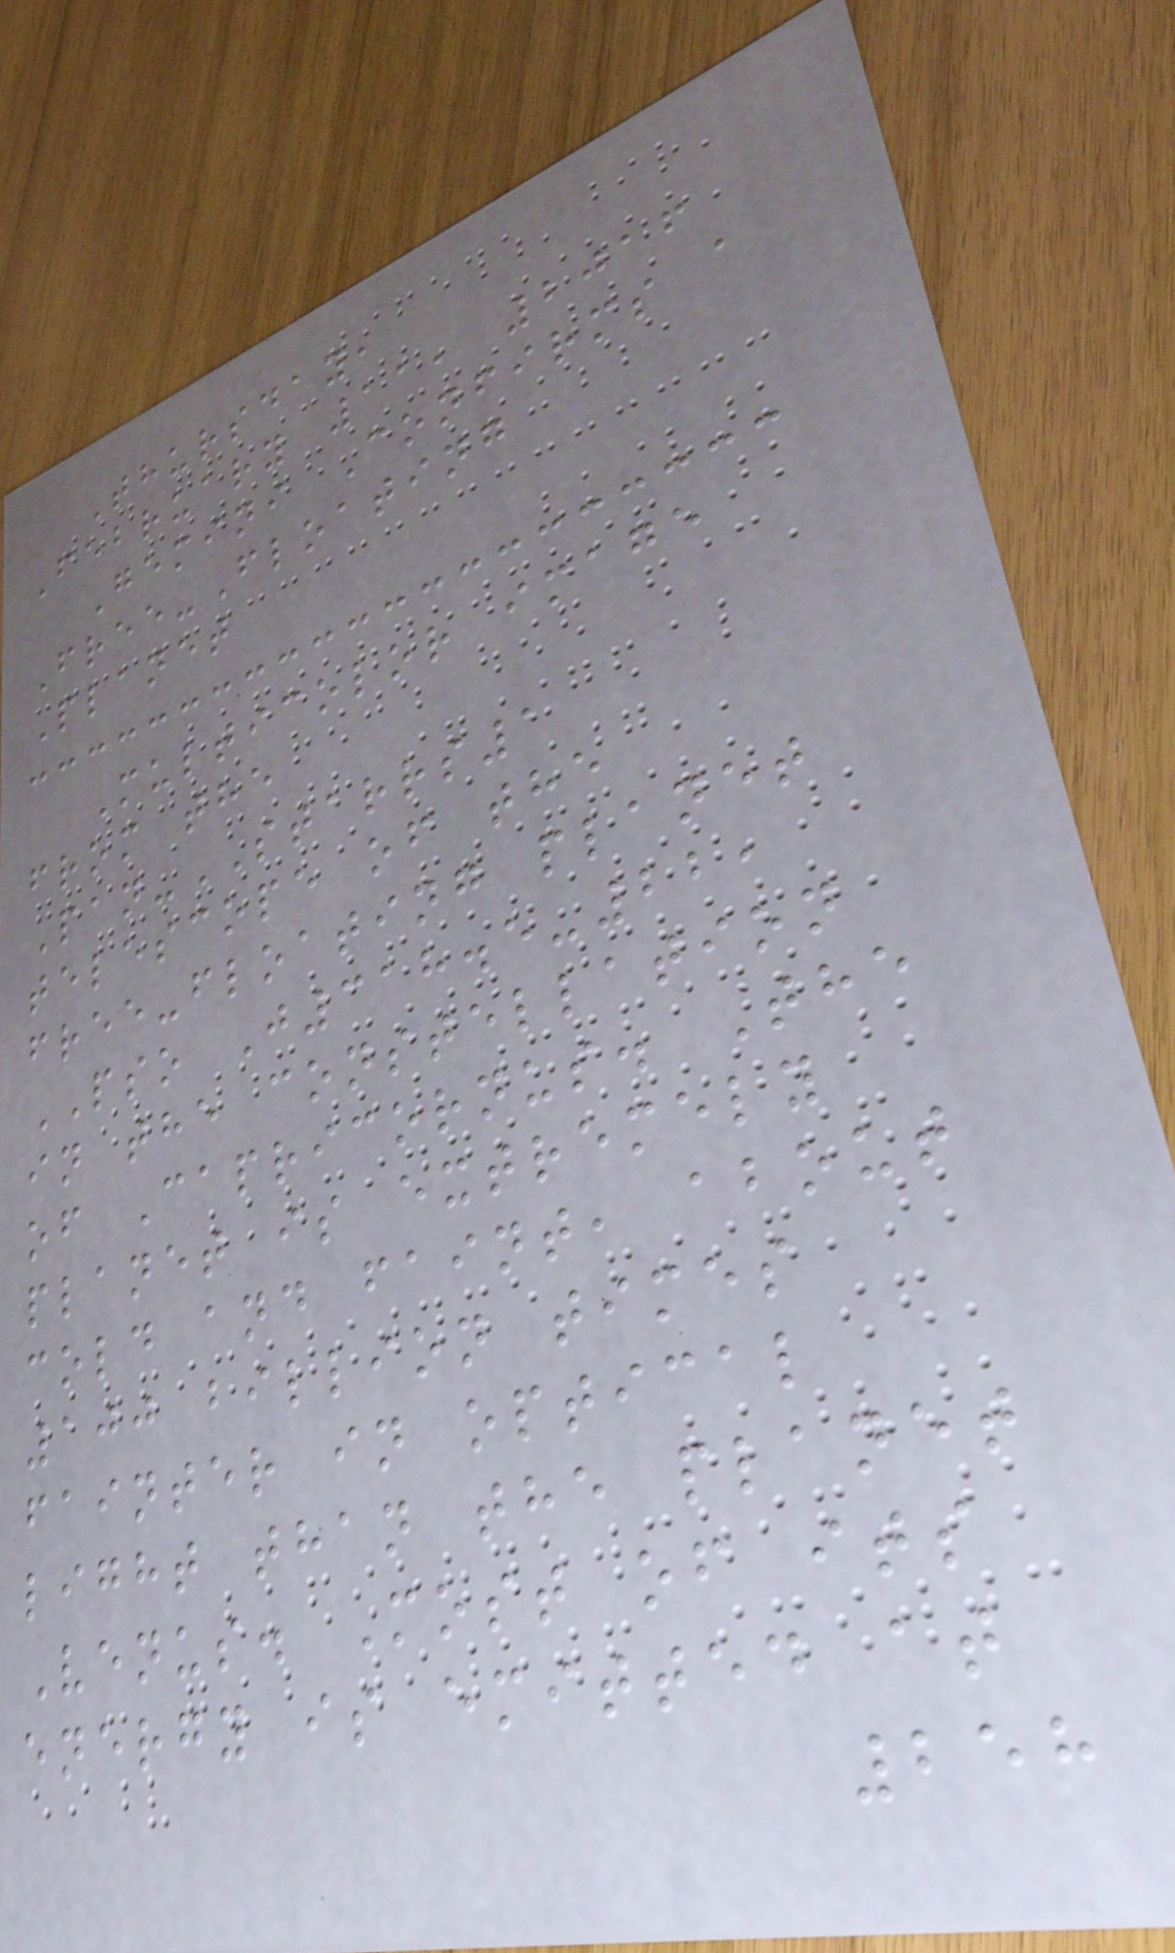Thursday,
February 11, 2016
Gemini Confirms a
Free-Floating
Planet
Multicolor image
from the
Pan-STARRS1
telescope of the
free-floating planet
PSO J318.5-22,
in the constellation
of Capricornus. The
planet is extremely
cold and faint, about
100 billion times
fainter in optical
light than the planet
Venus. Most of its
energy is emitted at
258
